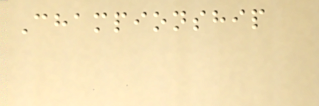Championship
